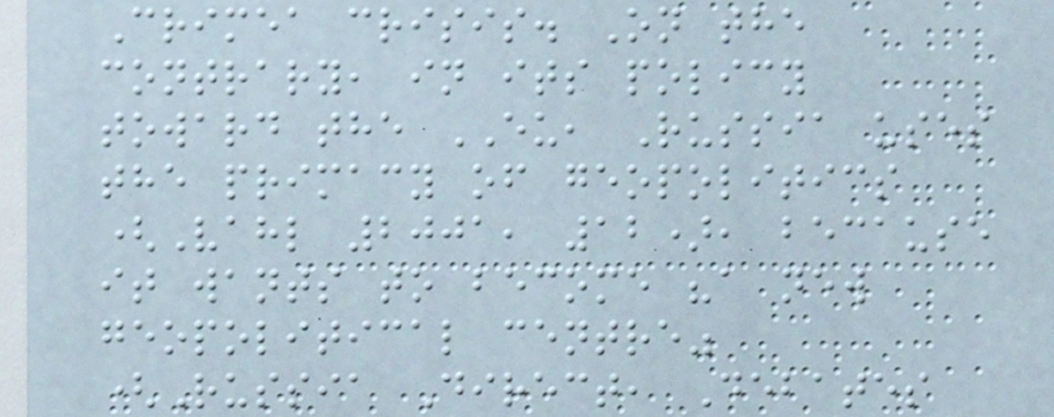Crimea crisis. On the
contrary, in its policy
toward the EU, Russia uses
the primacy of geopolitics
(Vahl 2001, 12), because
it wants to become "a new
geopolitical centre"
(Russia Direct, Debates
